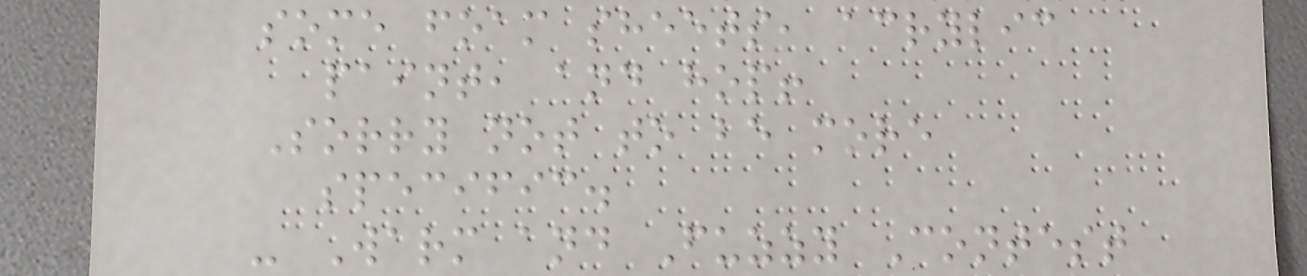some foam sheets, acrylic
paint, and hop!
Sorry not to be more
specific.
- Warm and Fuzzy Contest
